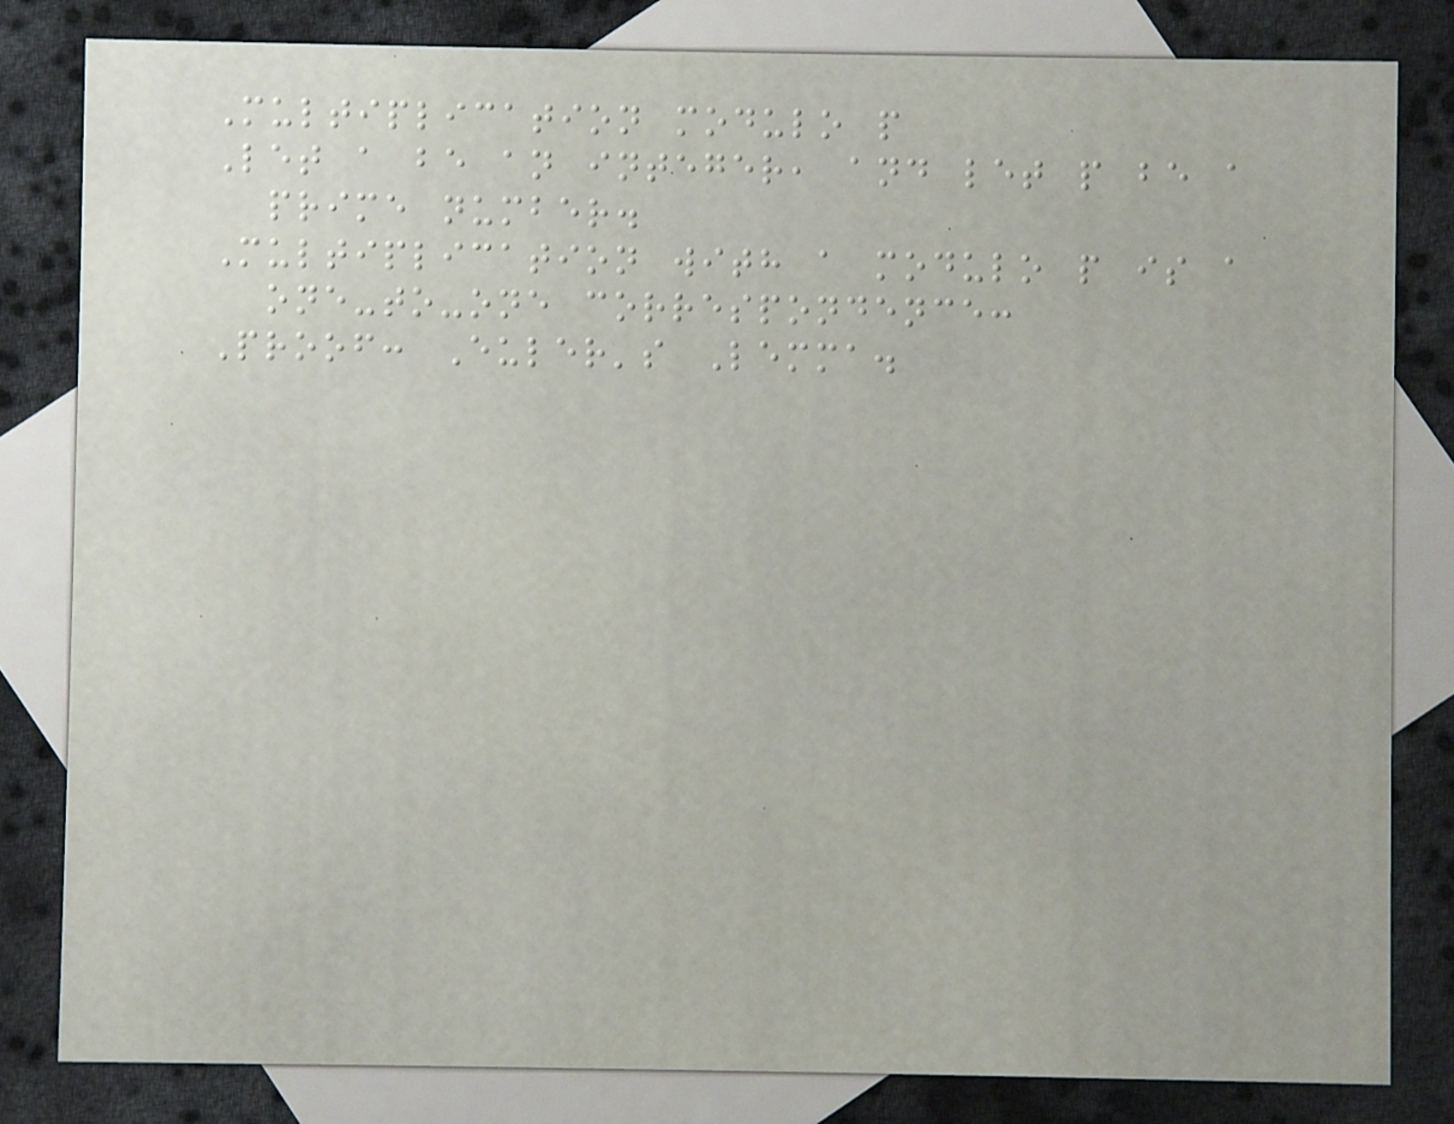Multiplication modulo p
Let a be an integer, and let p be a
prime number.
Multiplication with a modulo p is a
one-to-one correspondence:
Proof: Euler's Lemma.
